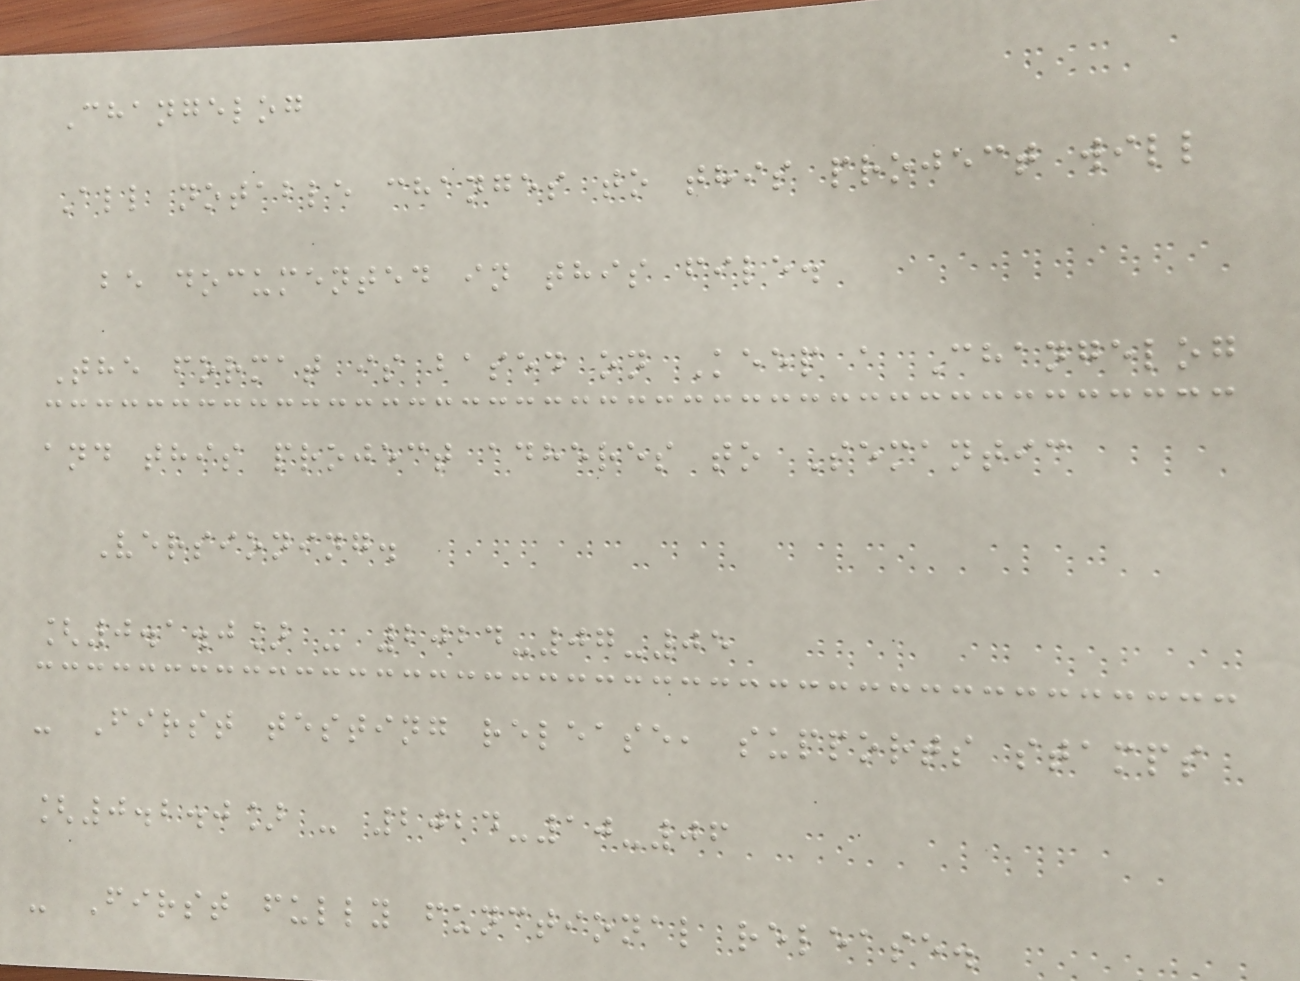Changelog
All notable changes to this project will
be documented in this file.
The format is based on Keep a Changelog
and this project adheres to Semantic
Versioning.
[0.1.0] - 2024-07-05
- First testing release, supports stamps
[0.2.0] - 2024-10-06
- First fully functional release.
